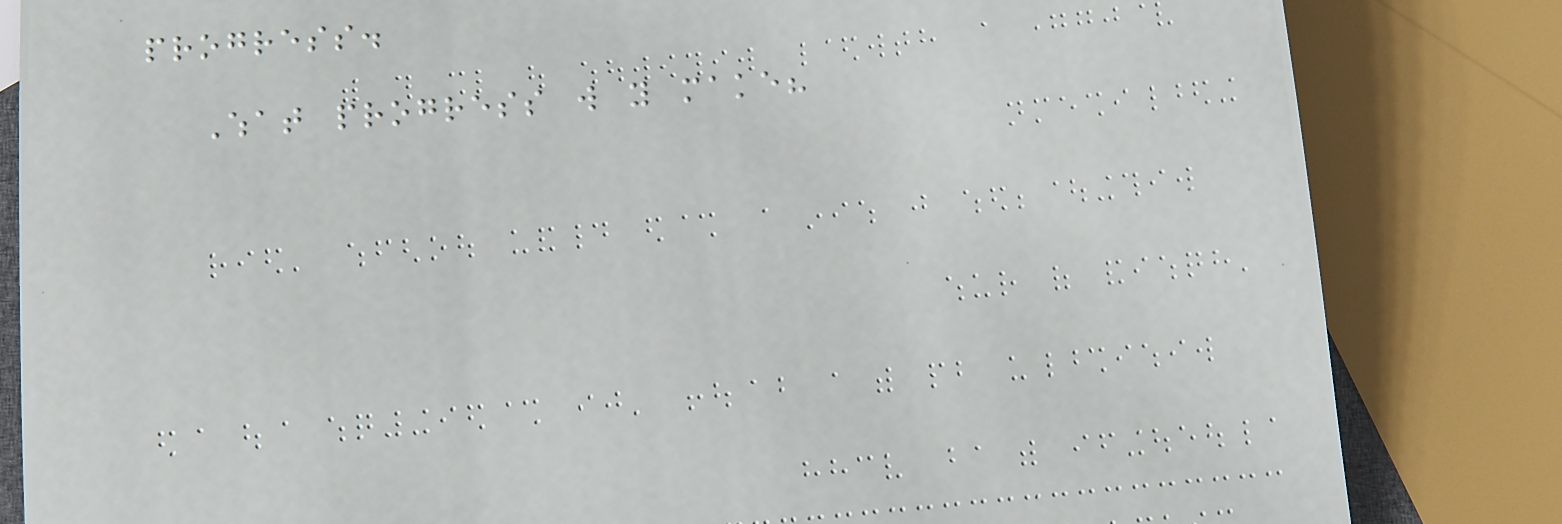progress.
What progress will you make?
